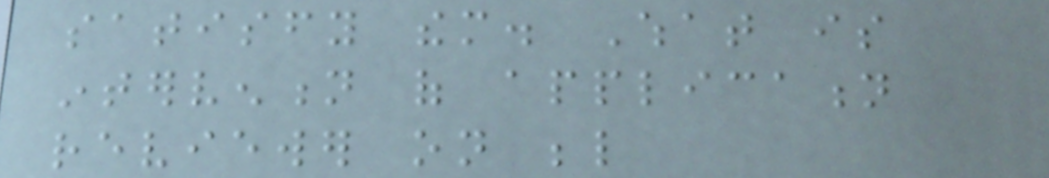satisfy them. What is
intervention of application
reviewer on below
